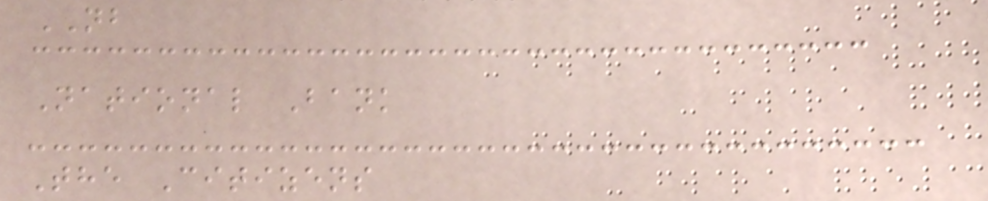NB
National Bank
The Citizens
